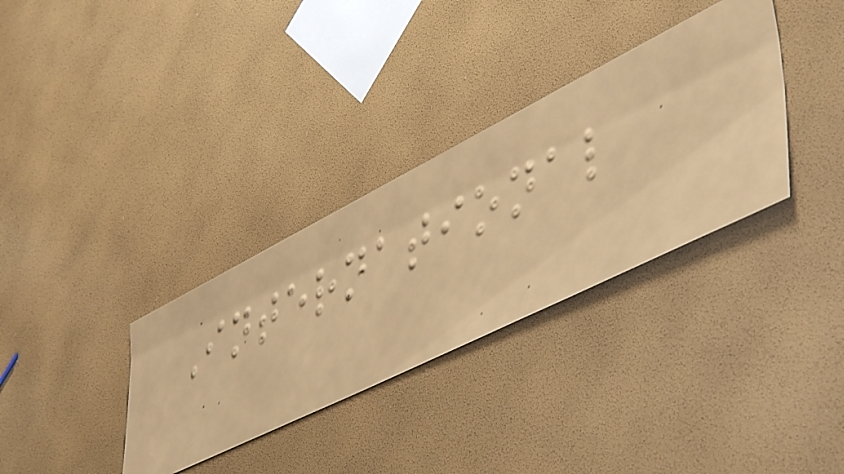International
